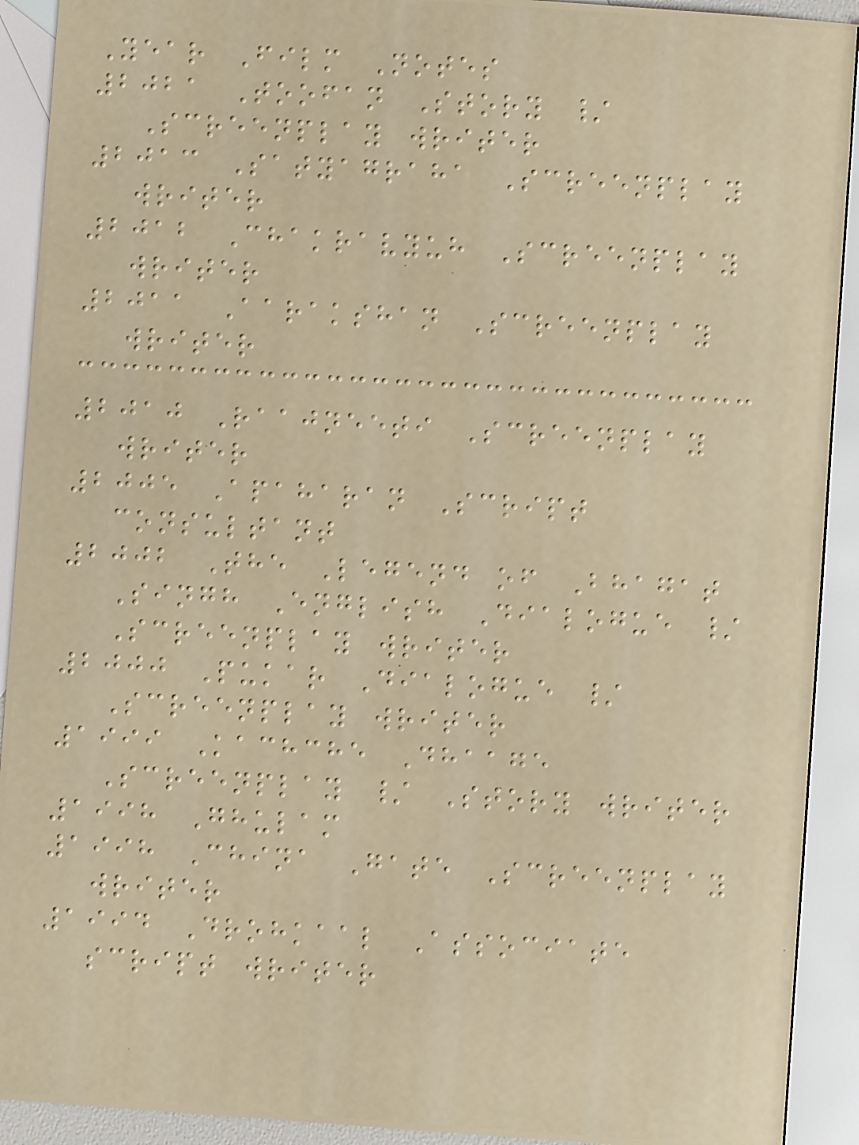Year Film Notes
2021 Toofan Story /
Screenplay writer
2013 Satyagraha Screenplay
writer
2012 Chakravyuh Screenplay
writer
2011 Aarakshan Screenplay
writer
2010 Raajneeti Screenplay
writer
2005 Apaharan Script
consultant
2002 The Legend of Bhagat
Singh English Dialogue /
Screenplay writer
2000 Pukar Dialogue /
Screenplay writer
1999 Kachche Dhaage
Screenplay / Story writer
1998 Ghulam
1998 China Gate Screenplay
writer
1994 Drohkaal Associate
script writer
